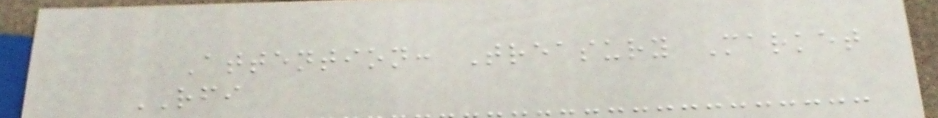Attention: Treasury Market
RFI
